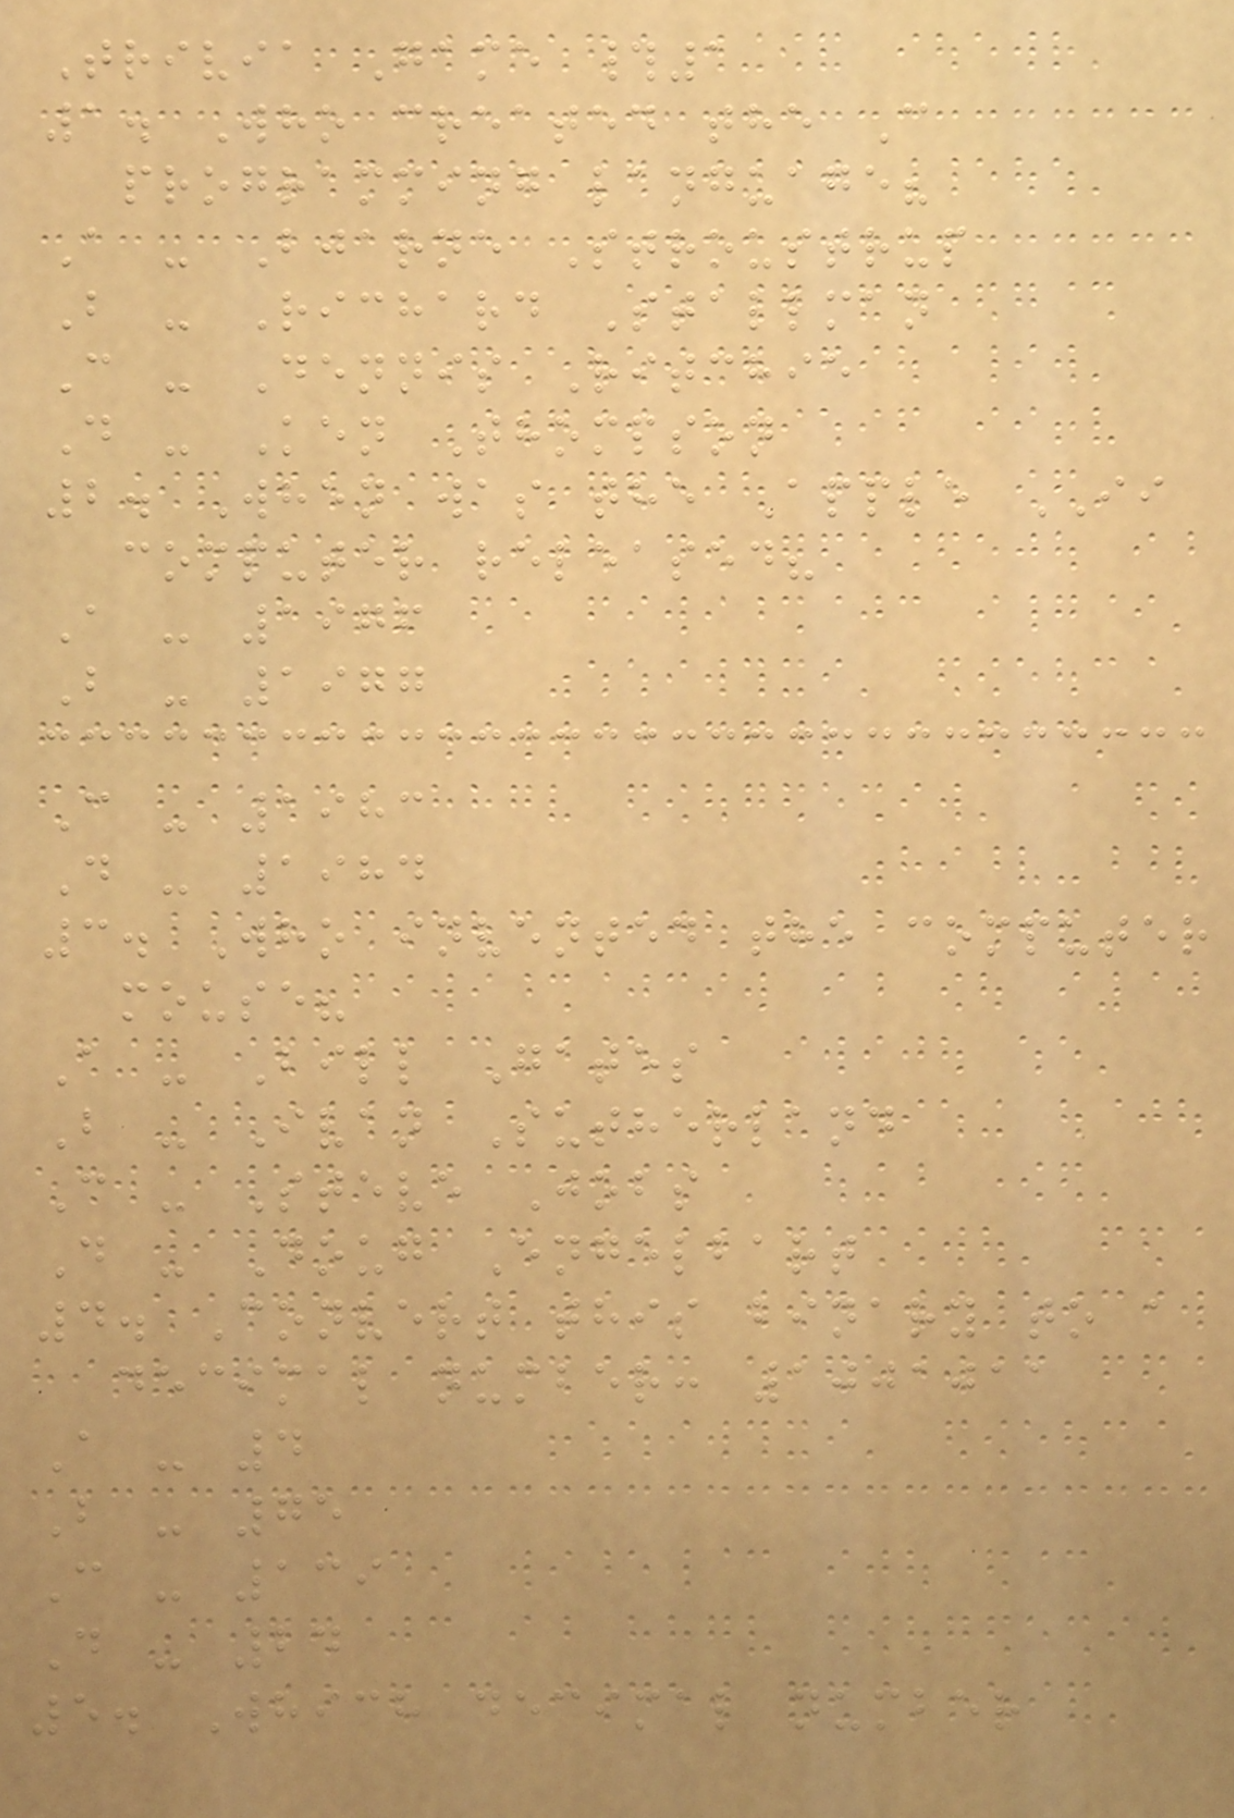Trivia Game #1
1. Who created the C
programming language?
A - Bjarne Stroustrup
B - Richard Stallman
C - Dennis Ritchie
D - Ken Thompson
2. When was the Apple II
computer released?
A - 1976
B - 1977
C - 1983
D - 1984
3. Who invented the computer
mouse?
A - Bill Gates
B - Ivan Sutherland
C - Steve Jobs
D - Doug Engelbart
4. Convert this binary to a
decimal number: 1001011
A - 4
B - 75
C - 139
D - 24
5. Which decimal number
